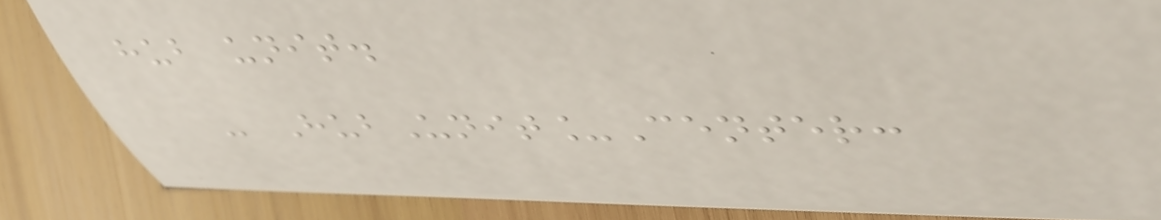hub unit.
- HubUnit_Center:
